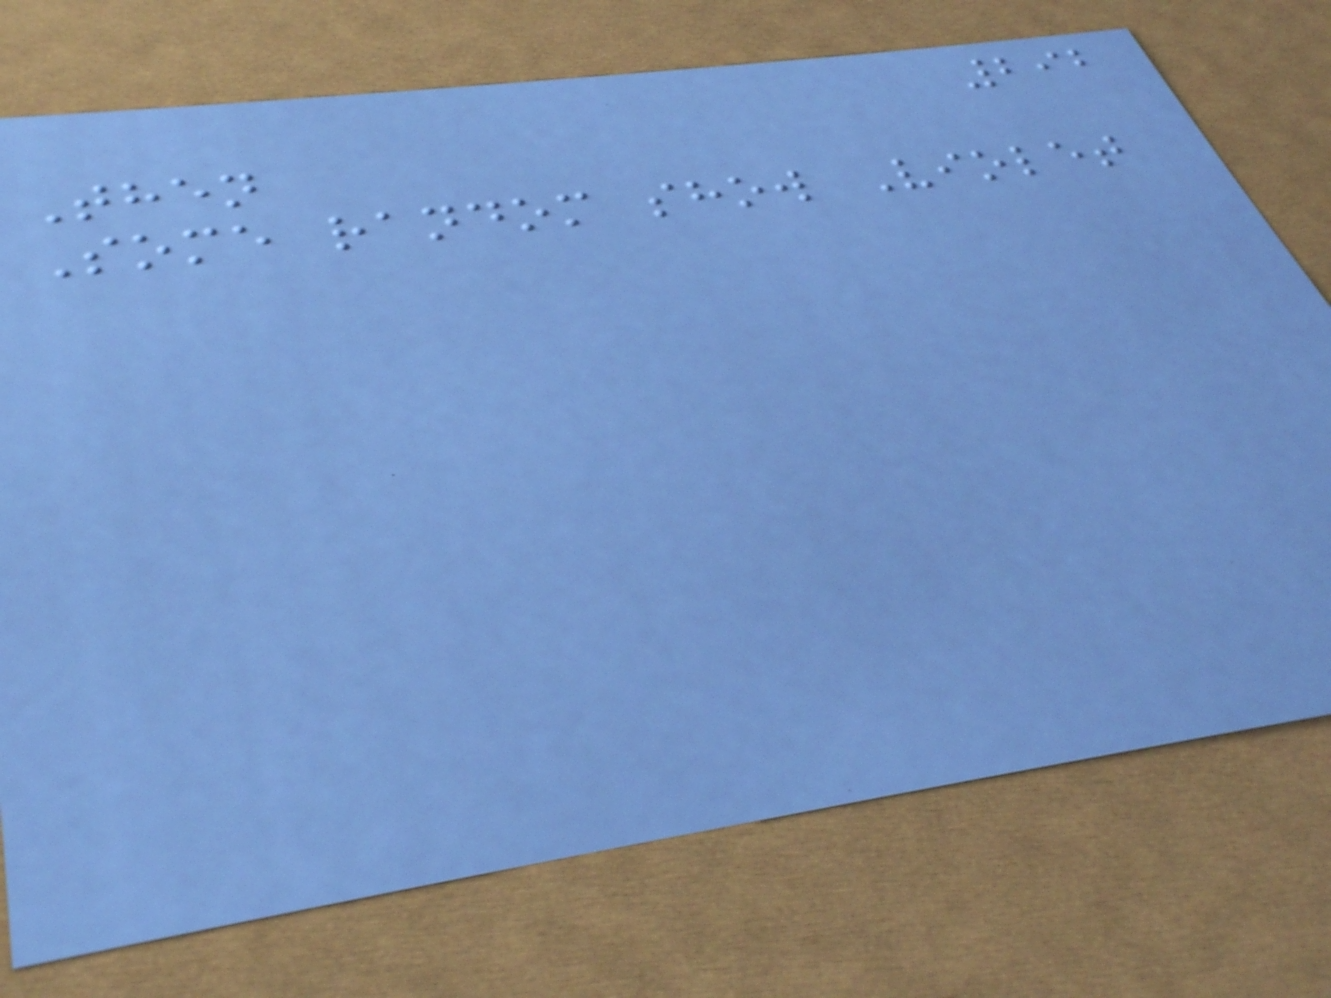292
Then
Some random show Violet
